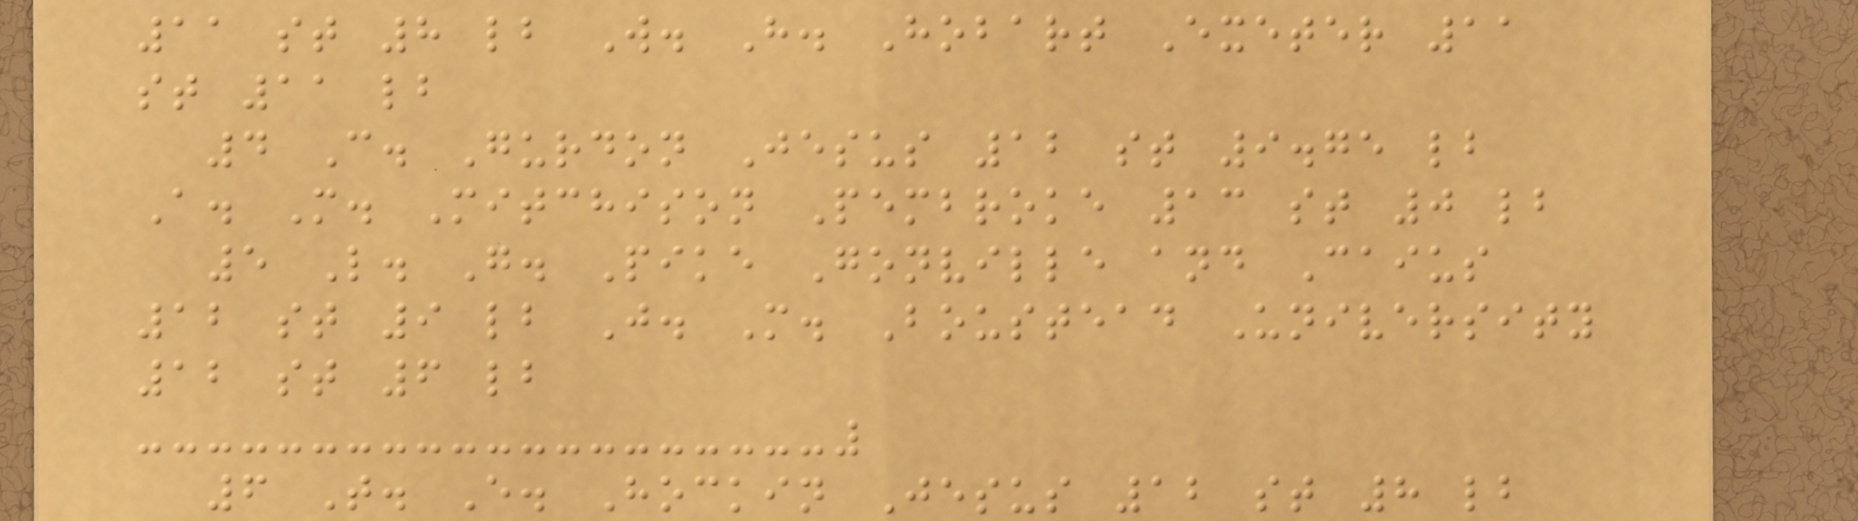11 st 8 lb W. H. Hobart Exeter 11
st 11 lb
4 C. Gurdon Jesus 12 st 9.75 lb
A. M. Mitchison Pembroke 13 st 0 lb
5 L. G. Pike Gonville and Caius
12 st 9 lb J. M. Boustead University
12 st 6 lb
6 T. E. Hockin Jesus 12 st 8 lb
